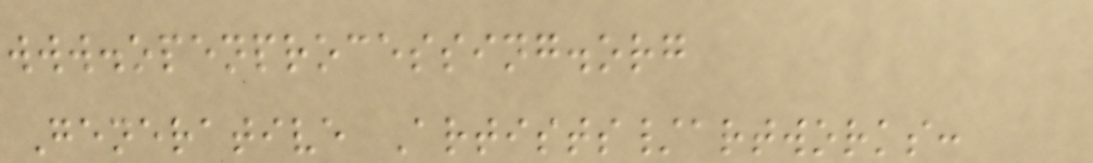www.openprocessing.org
Generative Artists/artworks:
